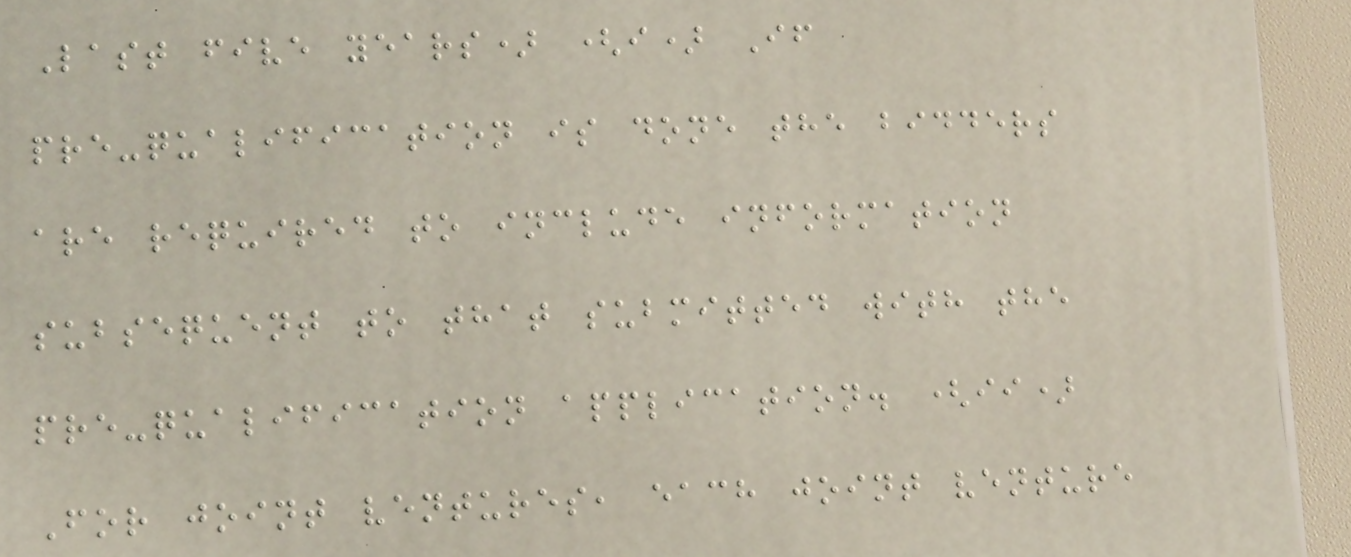Last five years) (i) If
pre-qualification is done the bidders
are required to include information
subsequent to that submitted with the
pre-qualification application. (ii)
For joint ventures, each joint venture
